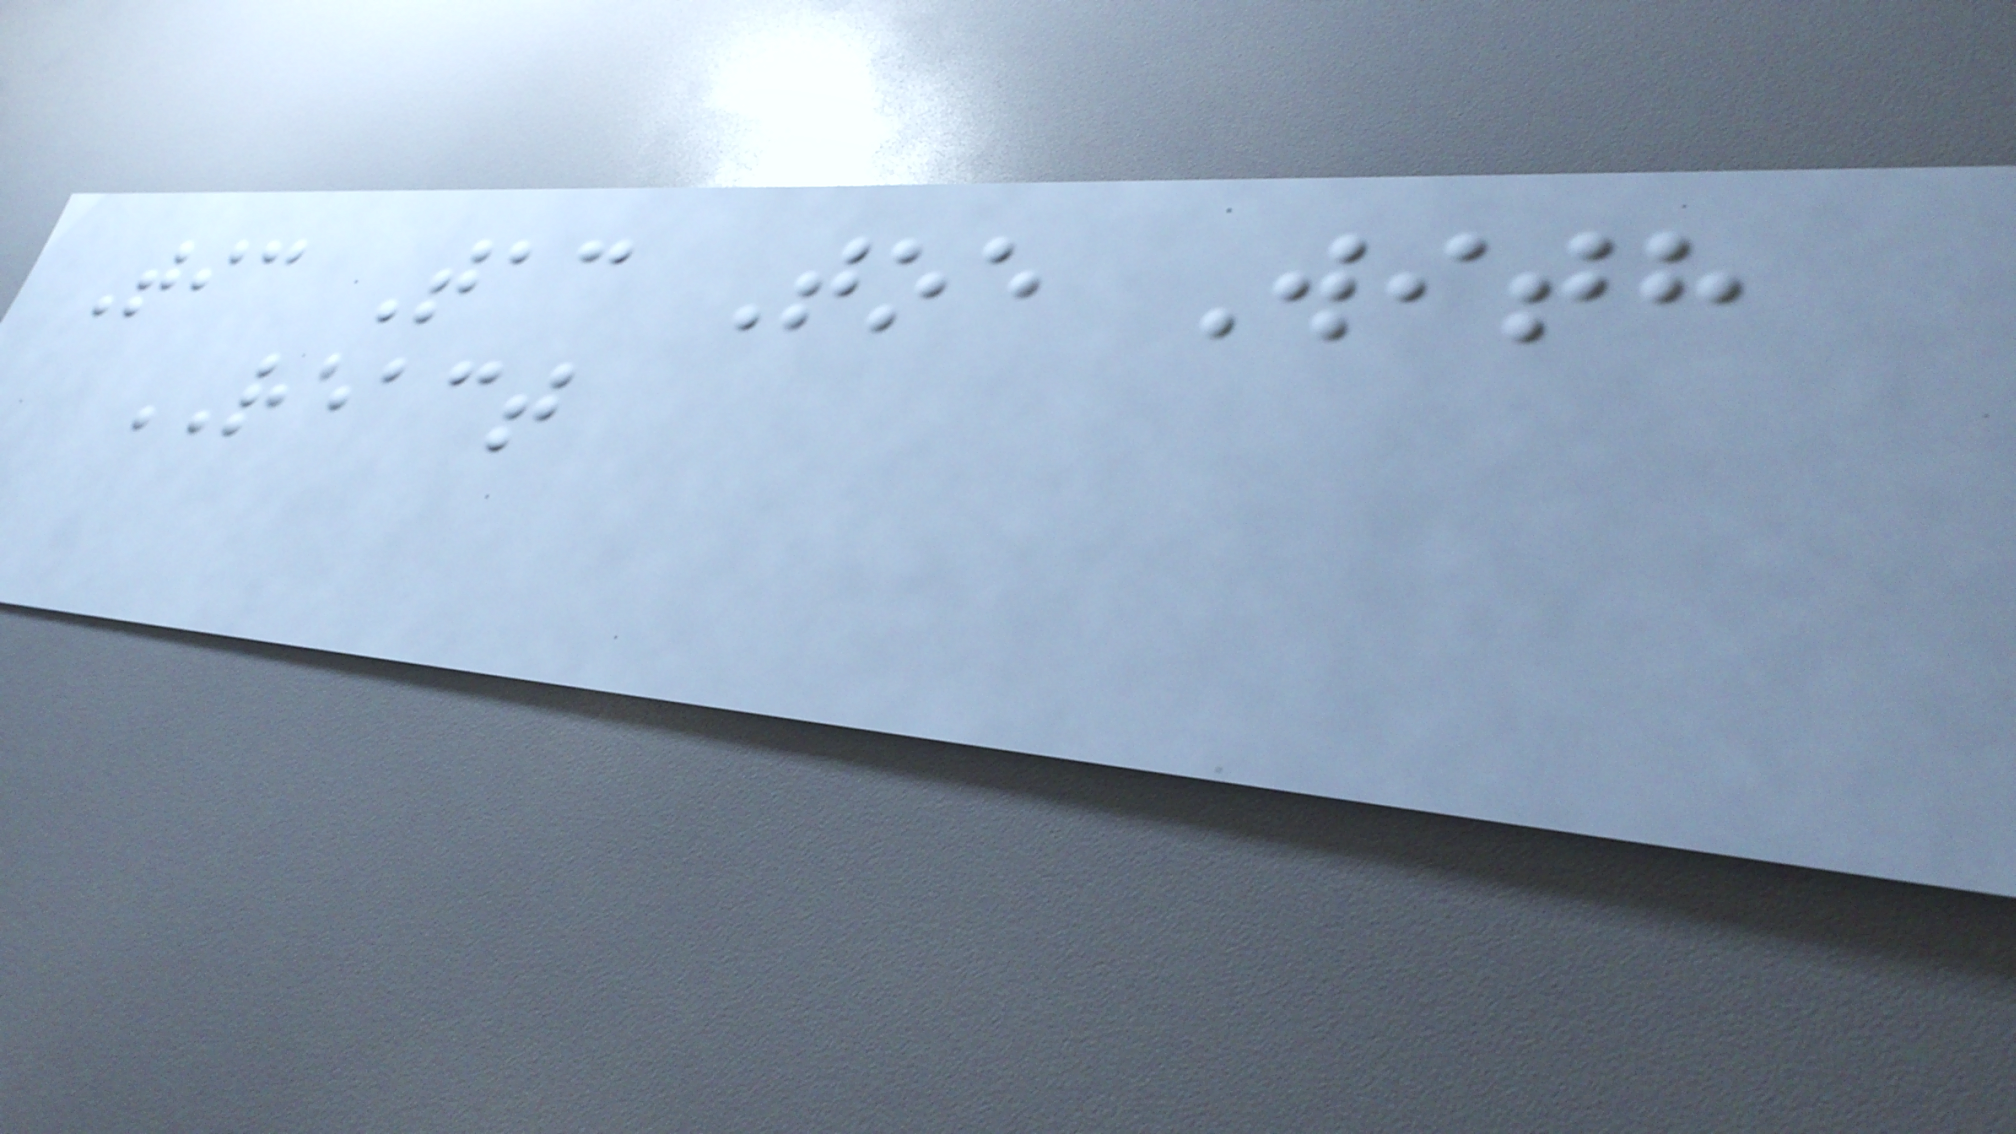Tic Tac Toe With
REACT
